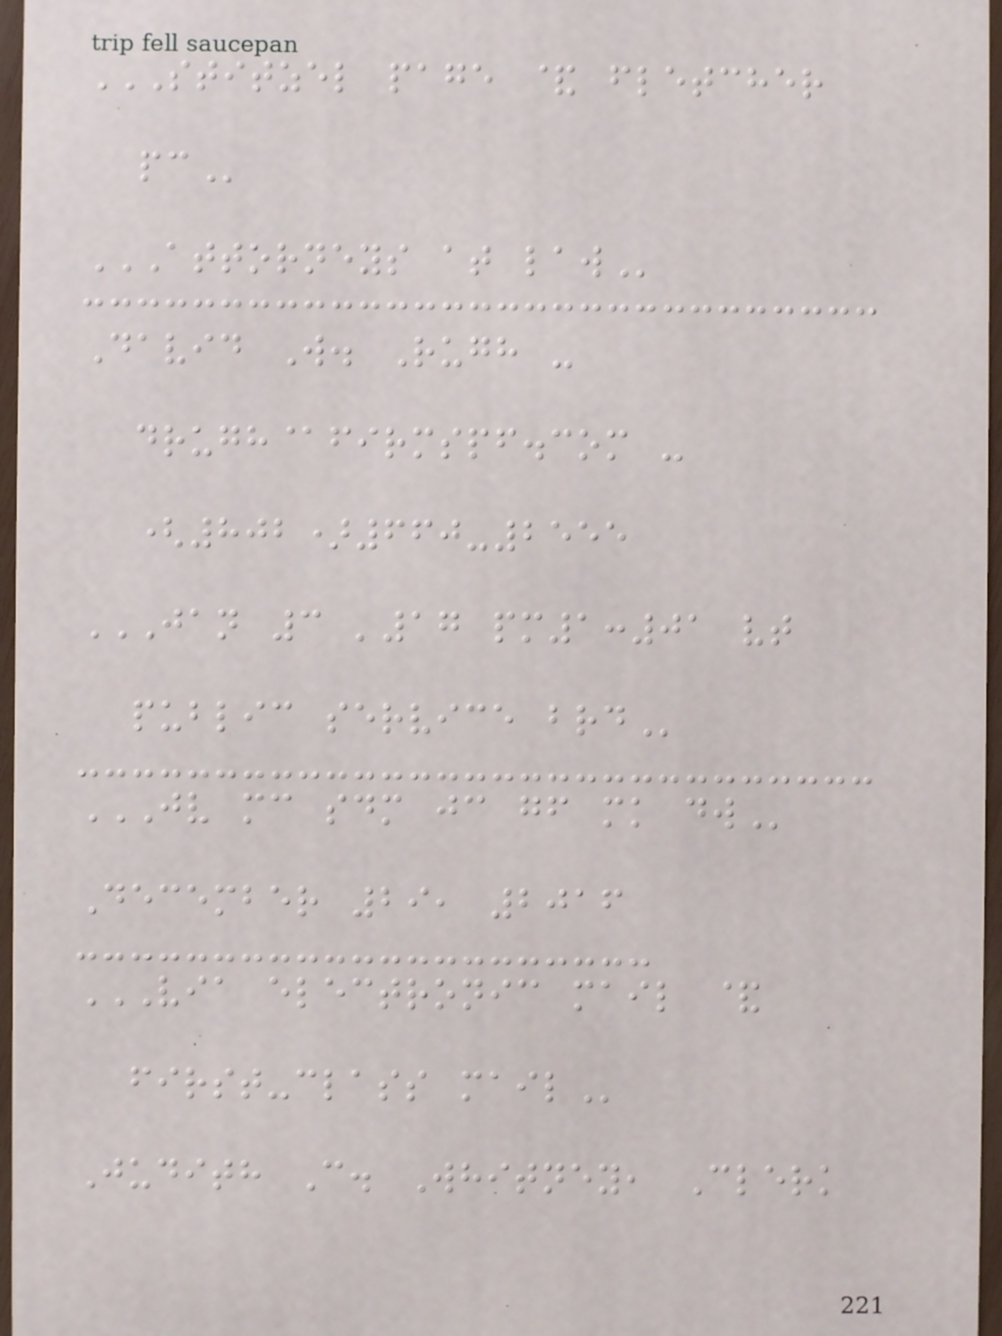STITZEL PAGE & FLETCHER
PC
ATTORNEYS AT LAW
David W. Rugh -
drugh@firmspf.com -
(802)660-2555
JAN 3 '17 PM1:01 VT
PUBLIC SERVICE BRD
JV MC SDM JC GF MK DW
December 29, 2016
VIA ELECTRONIC MAIL &
FIRST-CLASS MAIL
Judith C. Whitney, Clerk
